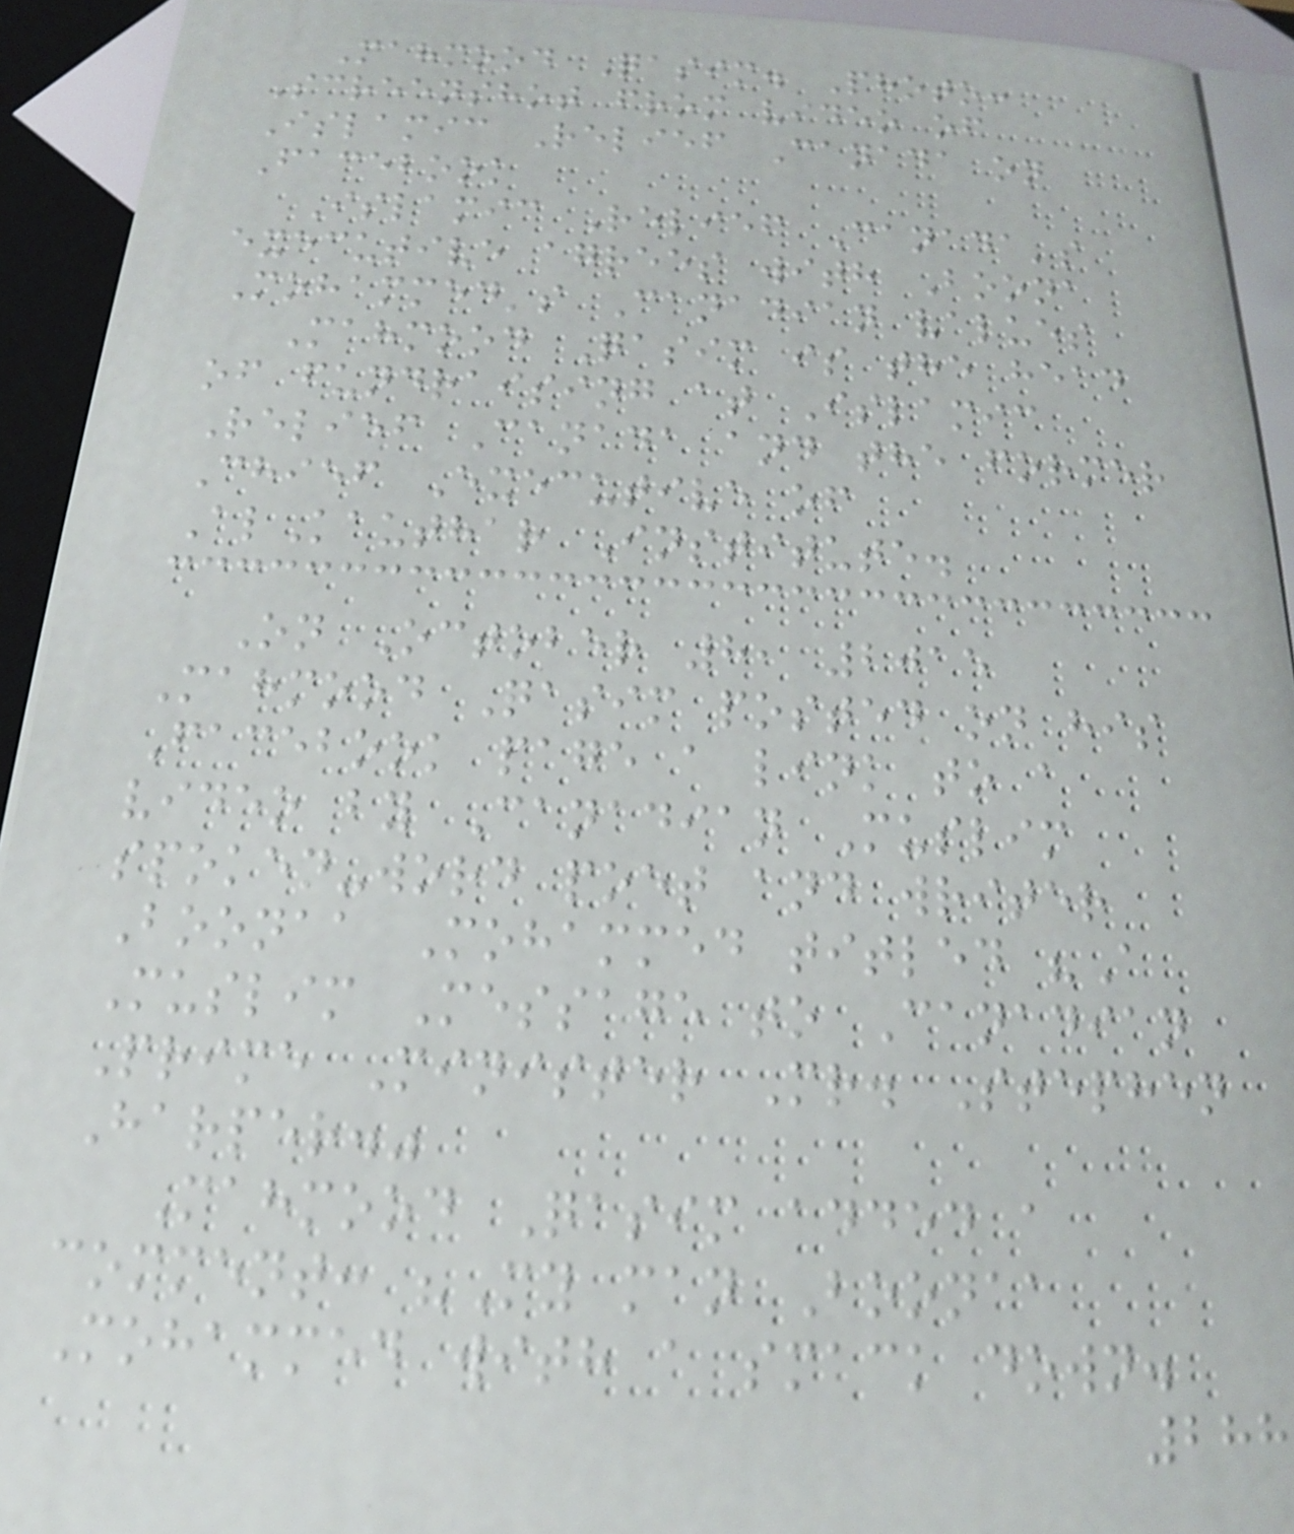Mahmood Qasim. Photo:
Screenshot from video of
Islamic Relief Canada on
Facebook
Islamic Relief Canada's
executive agrees with Boona
Mohammed's Canadian values
Mahmood Qasim is the head
of fundraising at Islamic
Relief Canada and the former
Chief Executive of
AlKauthar Institute.
On October 8, 2015
Mahmood Qasim posted on his
Facebook page a link to a
video by Canadian Muslim
spoken-word poet and writer
Boonaa Mohammed titled "A
Muslim Message to Canadian
Prime Minister Mr. Stephen
Harper."
Mahmood Qasim added a
comment: "My man Boonaa
Mohammed with a smack down.
288
